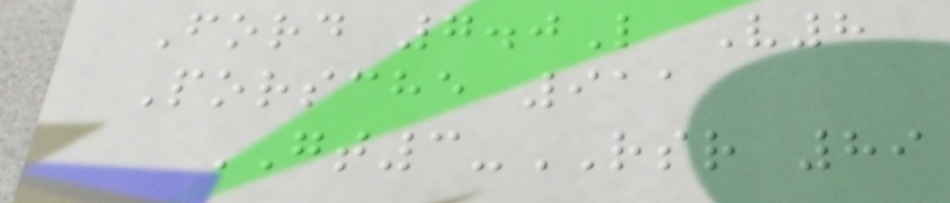Ford 7.0L V8
Porsche 911
GT3-RSR 89
